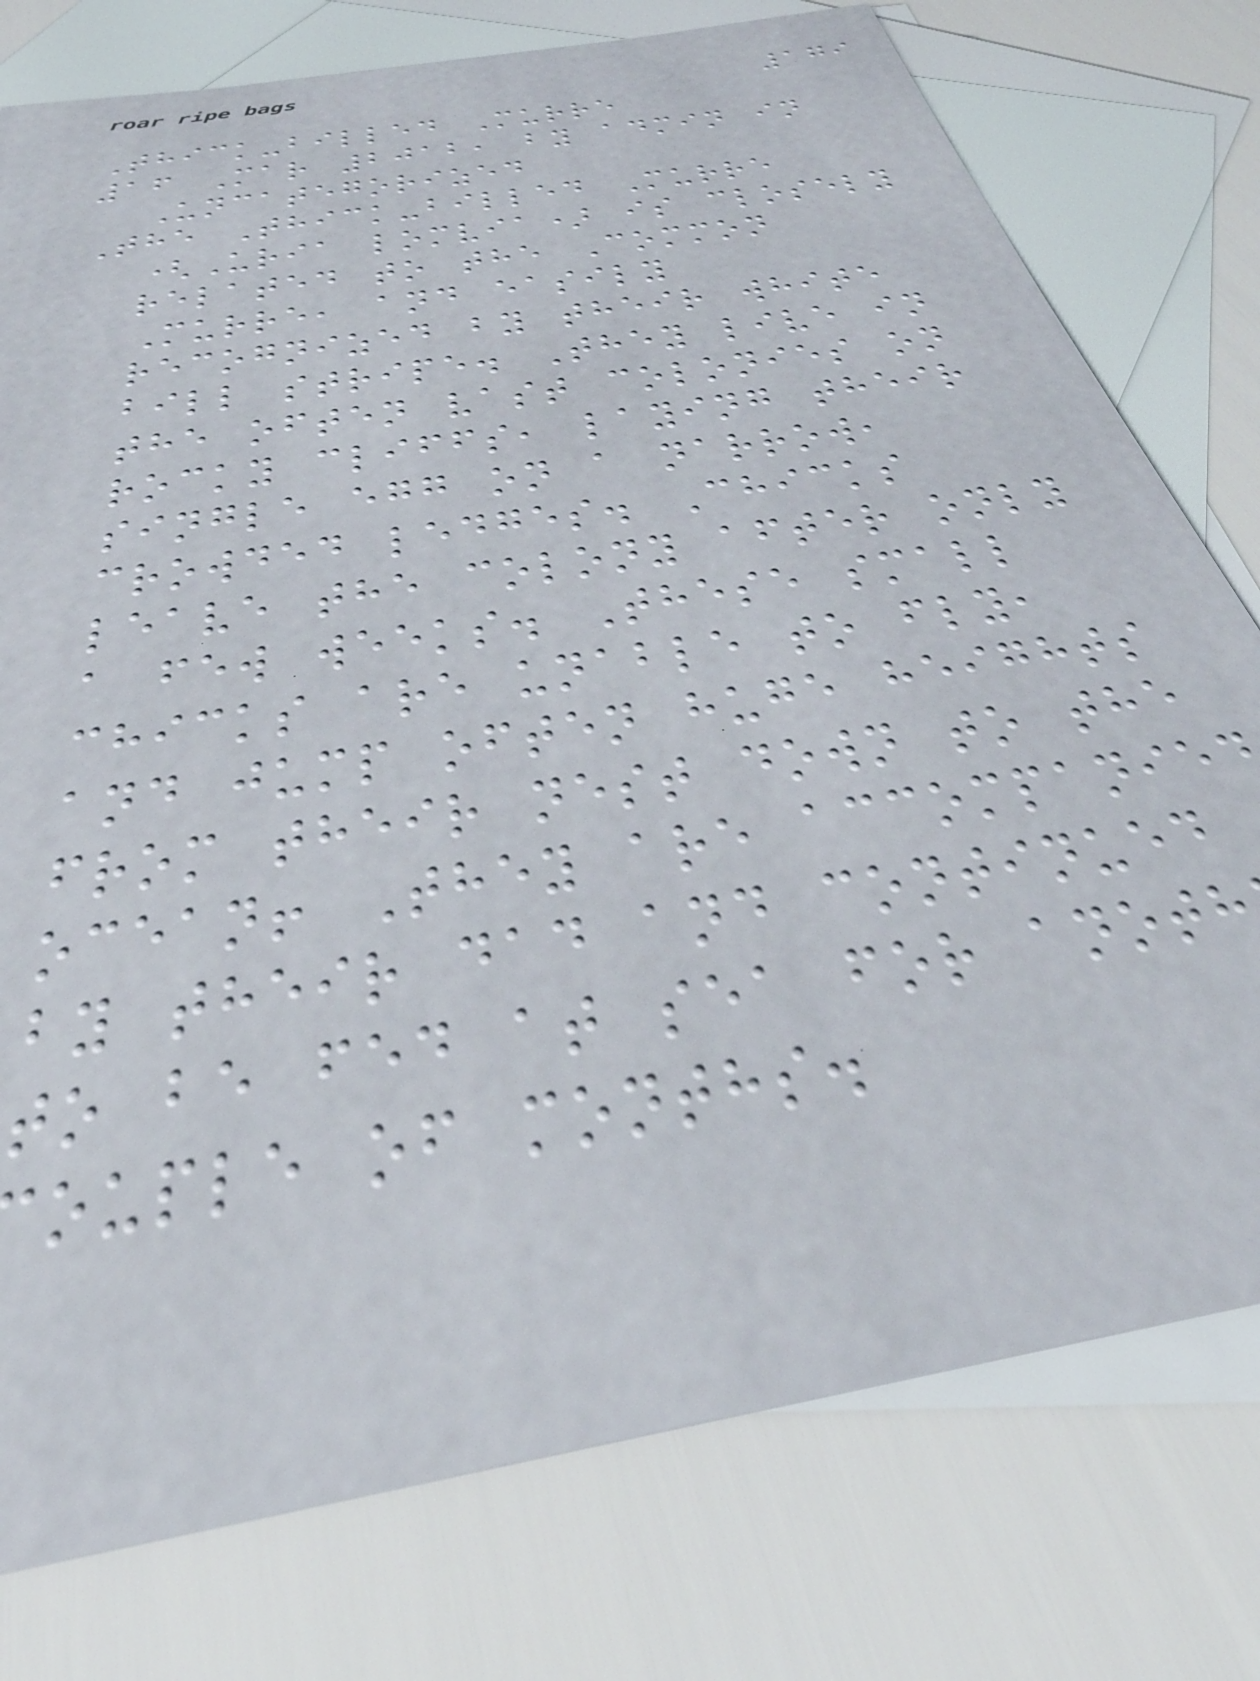179
Thick-billed Murre
16 Mar 2012, by admin in
Uncategorized
The Thick-billed Murre
(Uria lomvia) is closely
related to the Common
Murre, and easily
recognized by their white
bill stripe. They live in
the often vast colonies on
rocky cliffs, laying their
single egg on a narrow,
crowded ledges. Chicks
leave the colony after only
a few weeks. These small
chicks are unable to fly,
and jump often huge heights
from their nest down to the
ocean! They are accompanie
by their dad and continued
to be fed at sea for anoth
ouple of months.
